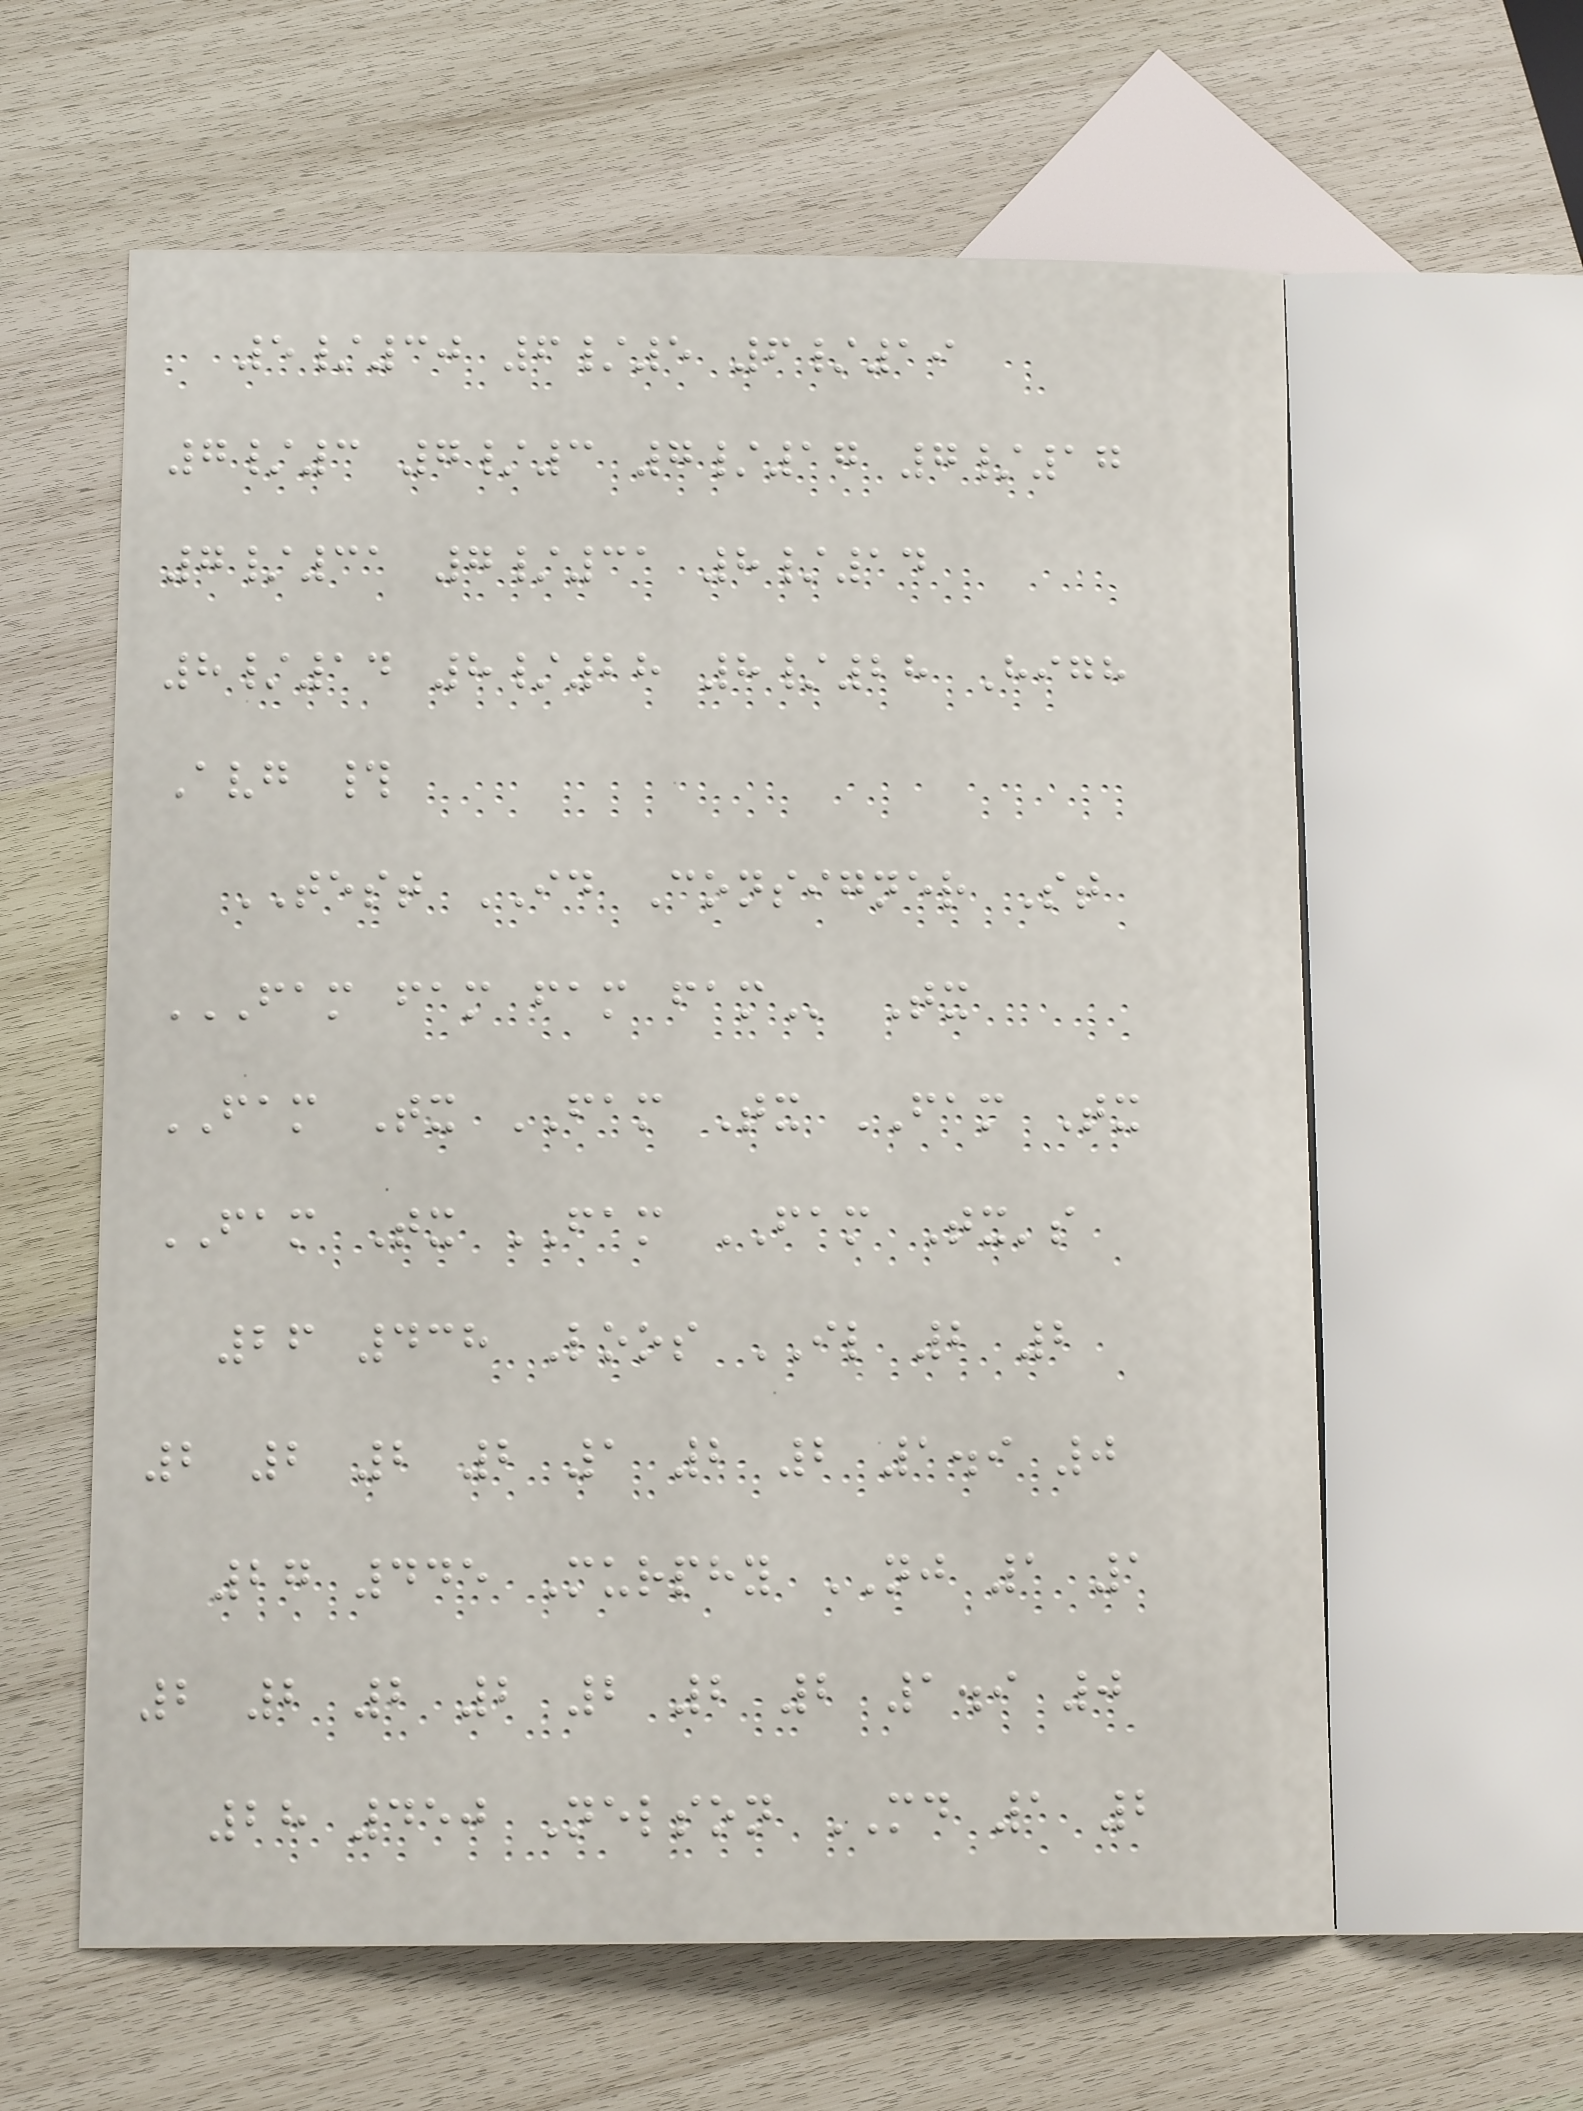5/30 6/5 6/19
7/3 7/3 7/17 7/17
7/31 7/31 8/14
8/14 8/28 8/28 High
Avg #
TEST ID Consigner St
FAM FAM FAM FAM Tx
FAM Tx FAM Tx FAM Tx
FAM Tx FAM FAM Tx's
26 438 Loos IL 2 2
2 2 2 2 1 2 2 1.9 0
27 445 Murphy NJ 1 1
2 2 2 2 2 2 2 1.9 0
28 450 Nelson MD 1 2
